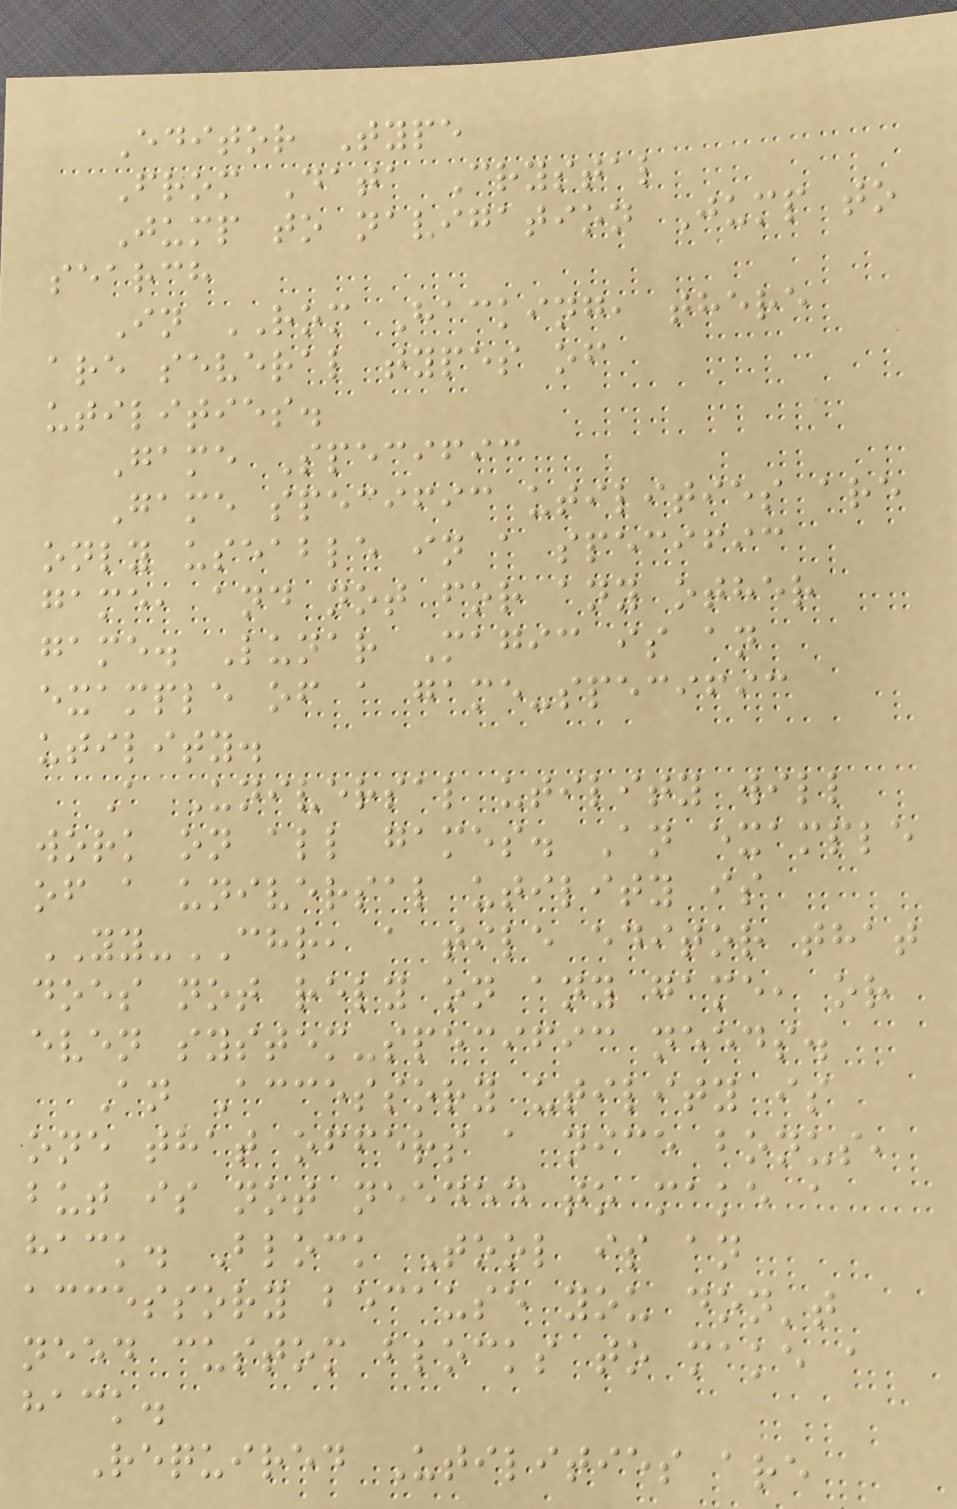Editor Type
From Data Crystal
Jump to navigation Jump to
search
In ROM Hacking, there
are several types of
utilities.
Game Specific
Game specific utilities are
only useable in a specific
game, and not for any other
game. Lunar Magic is an
example of a game-specific
utility.
A Universal utility will
work on all games. An example
of a universal utility is
YY-CHR, a tile editor that
does not rely on any game, or
even system-specific needs.
An Accessory utility is
one that offers a nice bonus,
but is not needed to make a
hack. Block Tool is an
accessory because you don't
need custom blocks to make a
hack.
Required Utilities are
